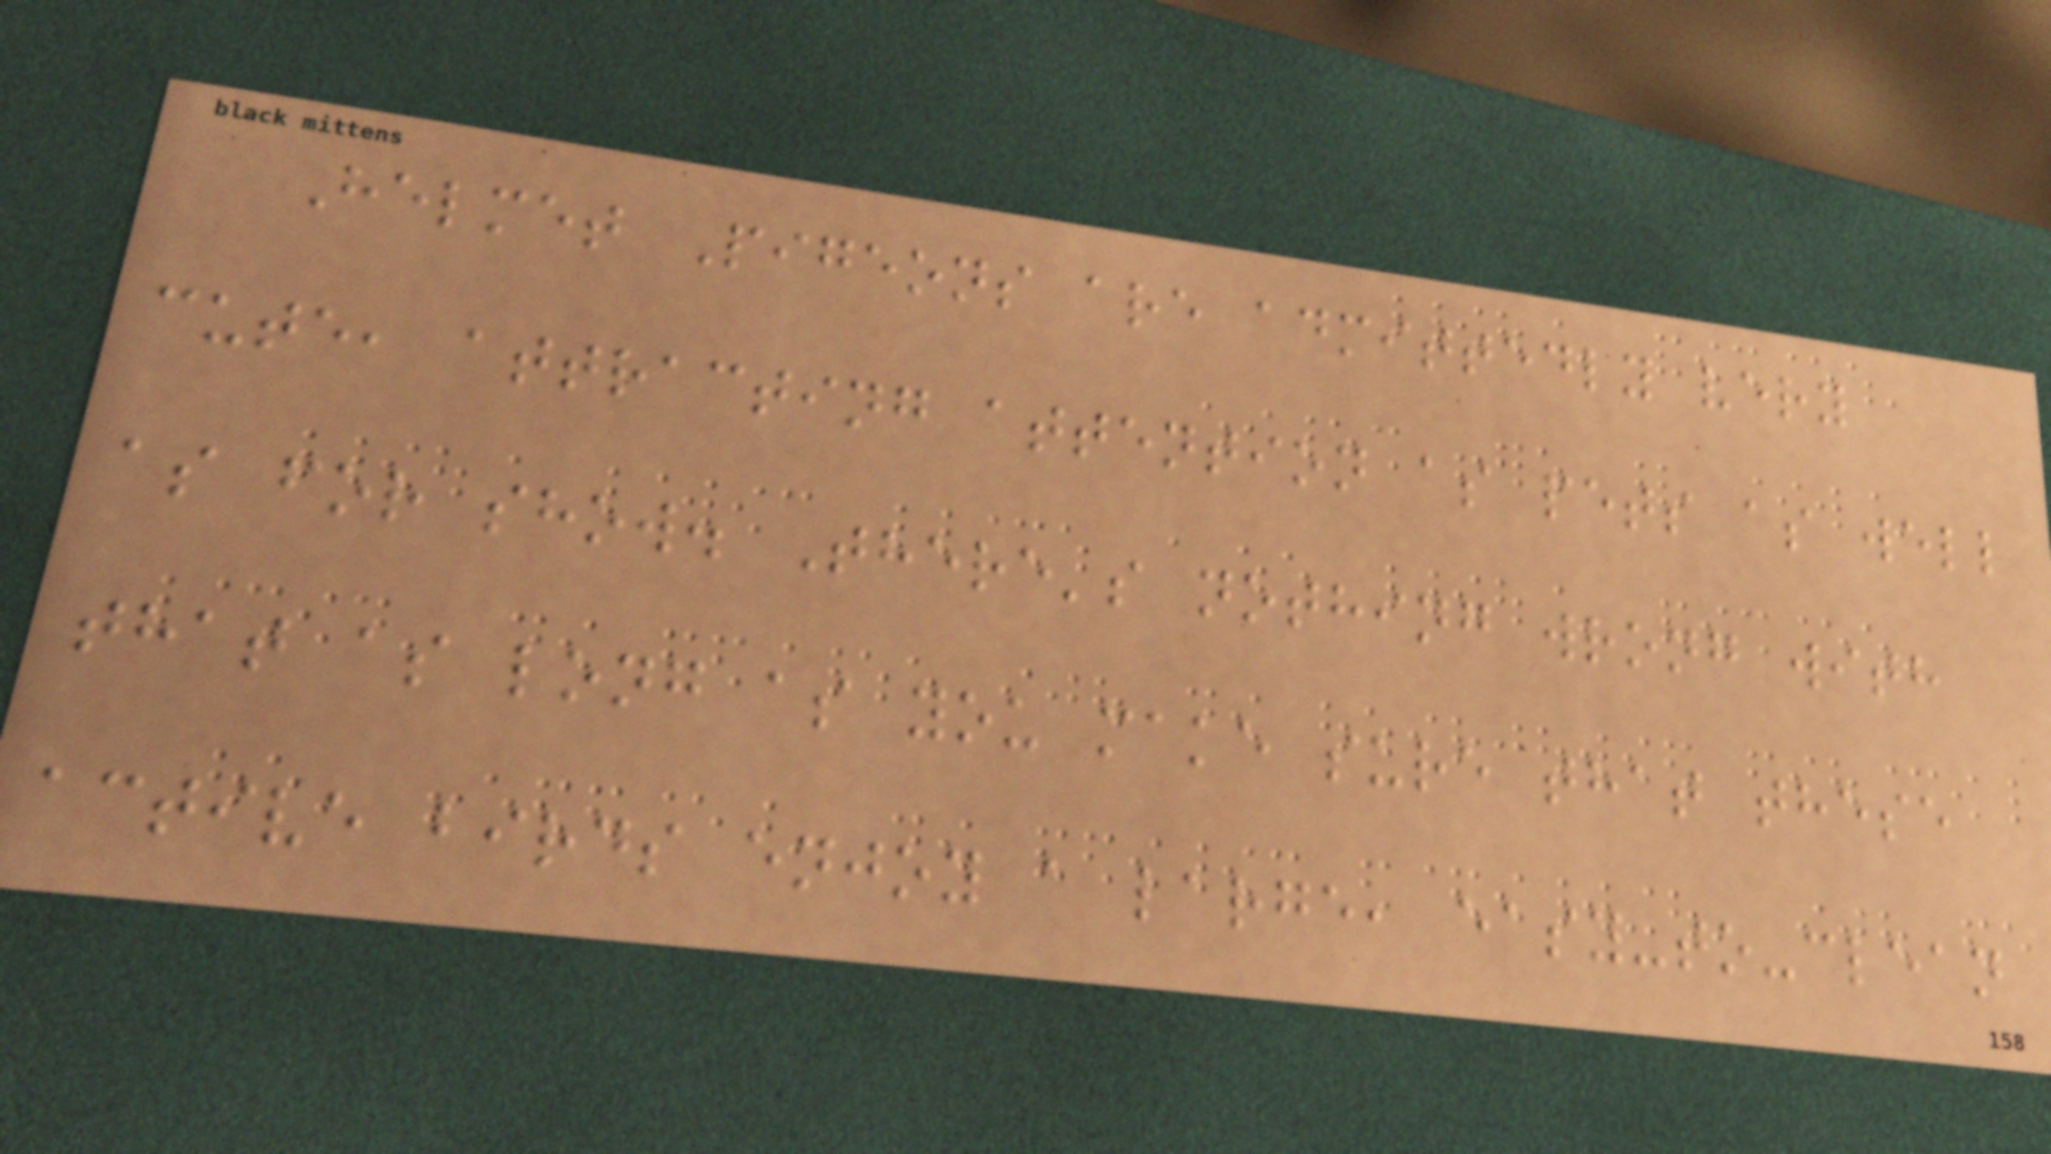Helmet Pigeons are admittedly very
cute, attracting attention as pets as well
as for show. There's nothing wrong with
that as long as you make sure that these
active birds enjoy a large, easy-to-clean
